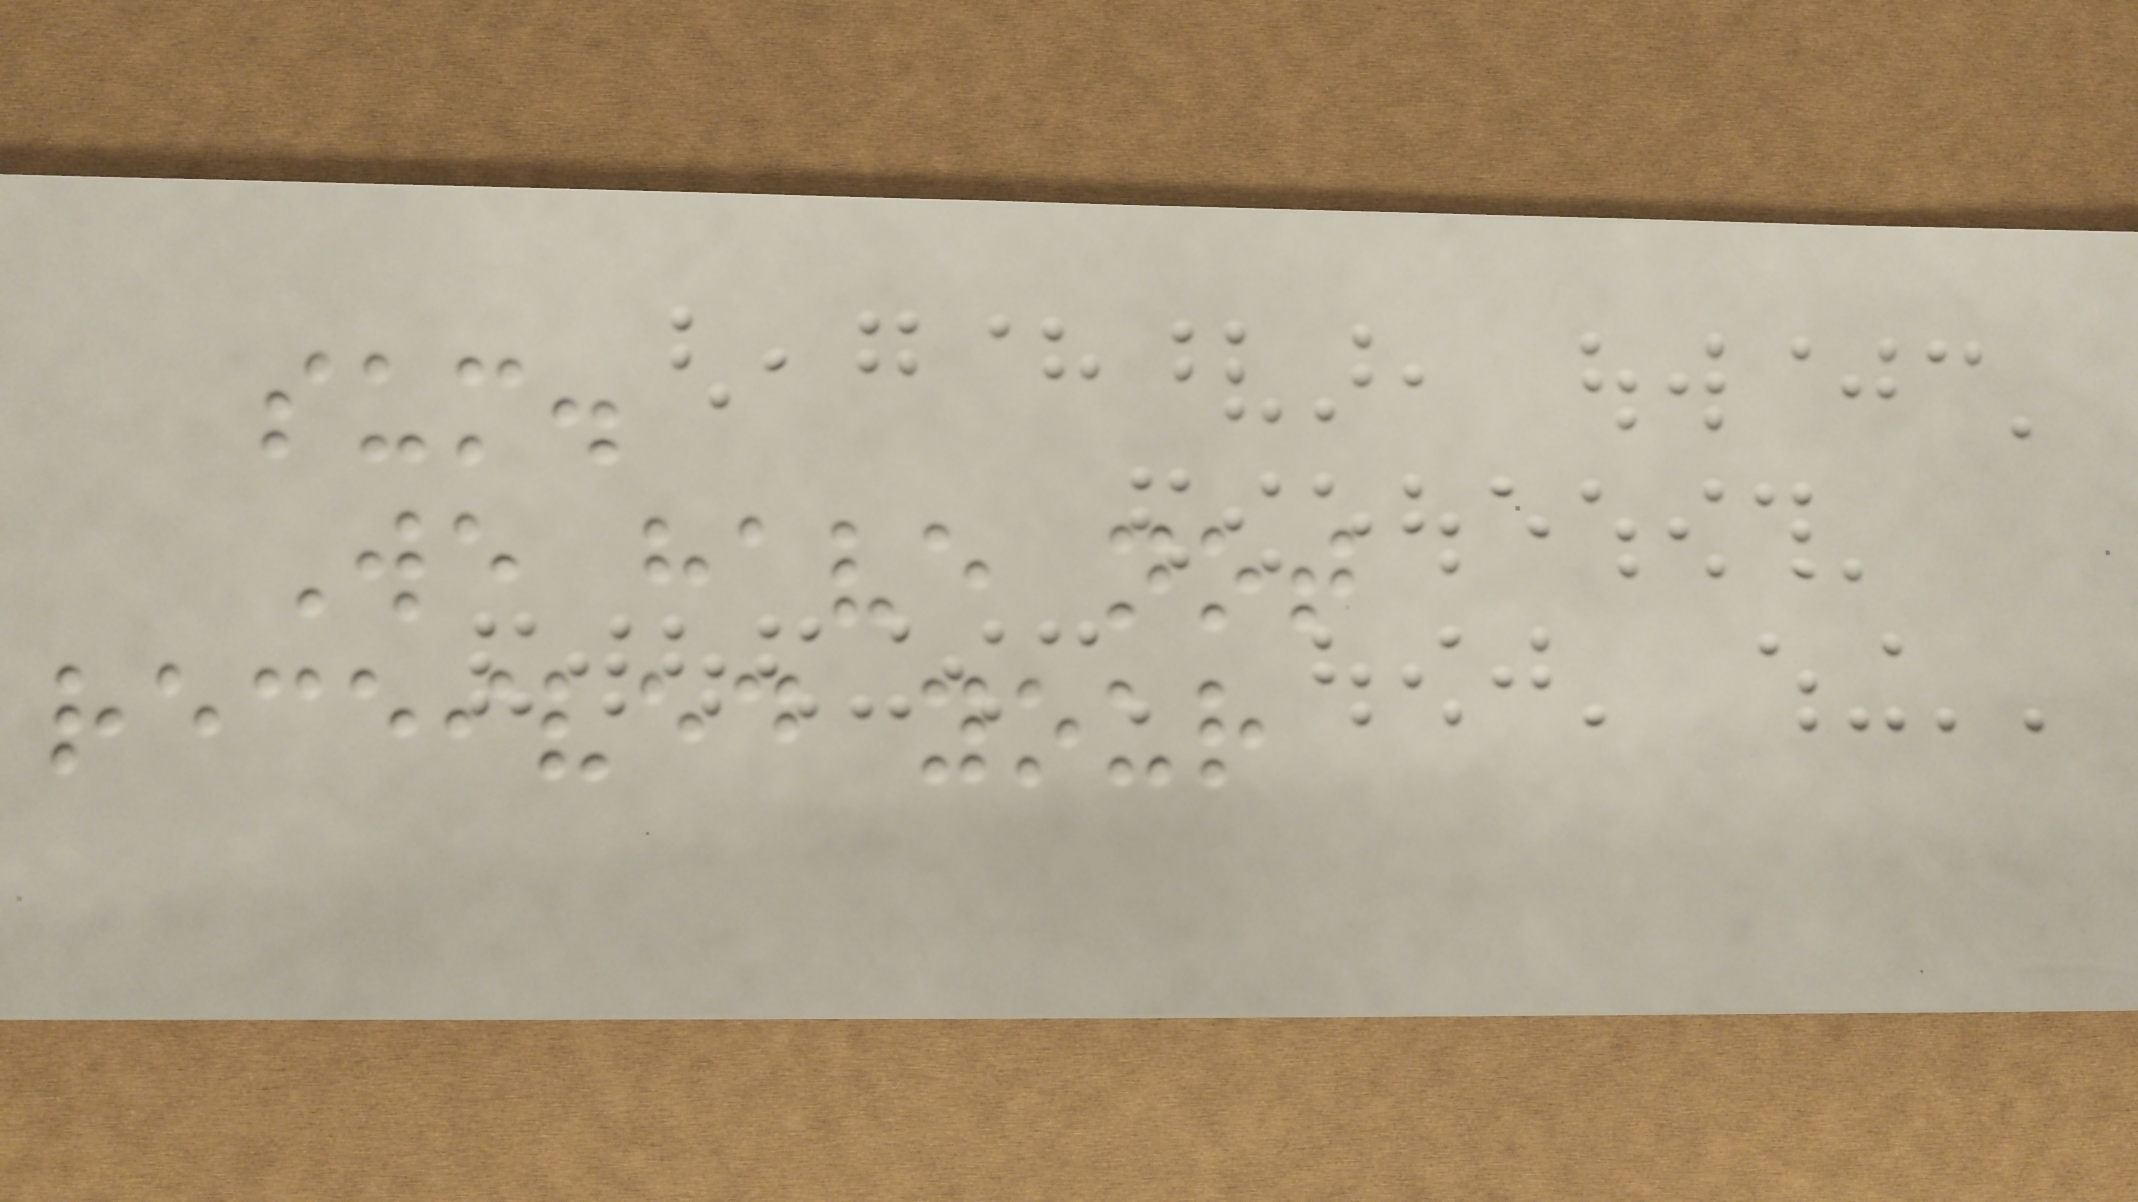sum.
We have not
received your
